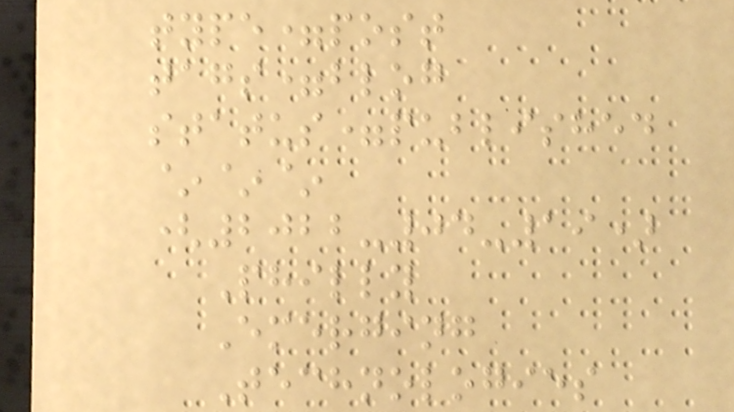type=post
tags=blog
status=published
~~~
(2022-04-19)
Philly
Emerging
Technologies
